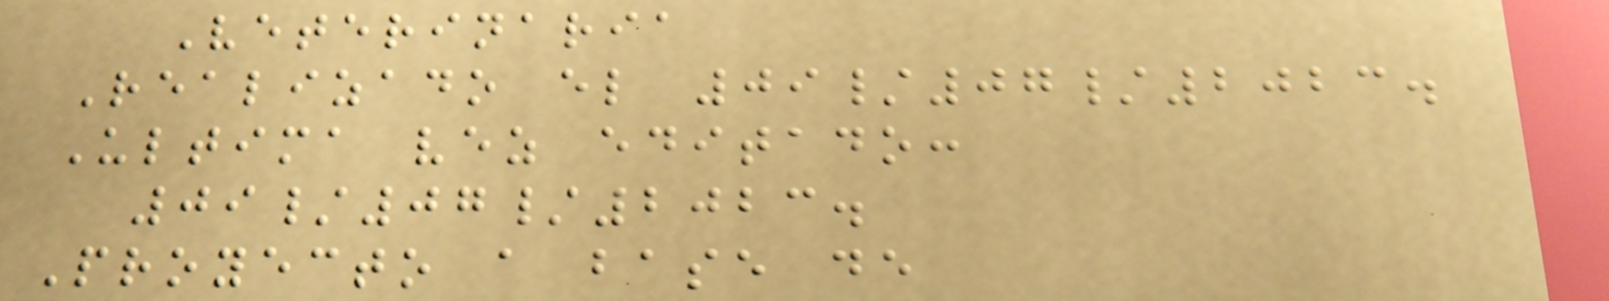Veterinaria
Realizado el 09/07/2023.
Ultima vez editado:
09/07/2023.
Proyecto a base de
